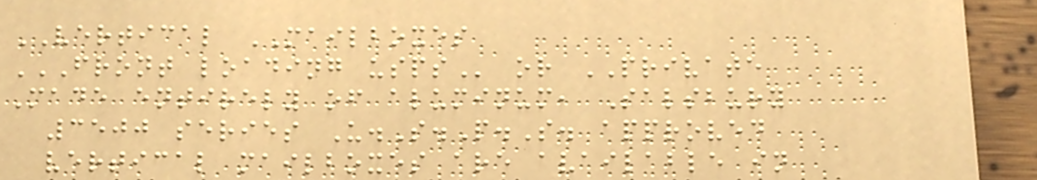VERTICAL MAILBOXES
FRONT LOADING USPS or PRIVATE
Made entirely of aluminum, Salsbury
3500 series U.S.P.S. approved
vertical mailboxes are available in
